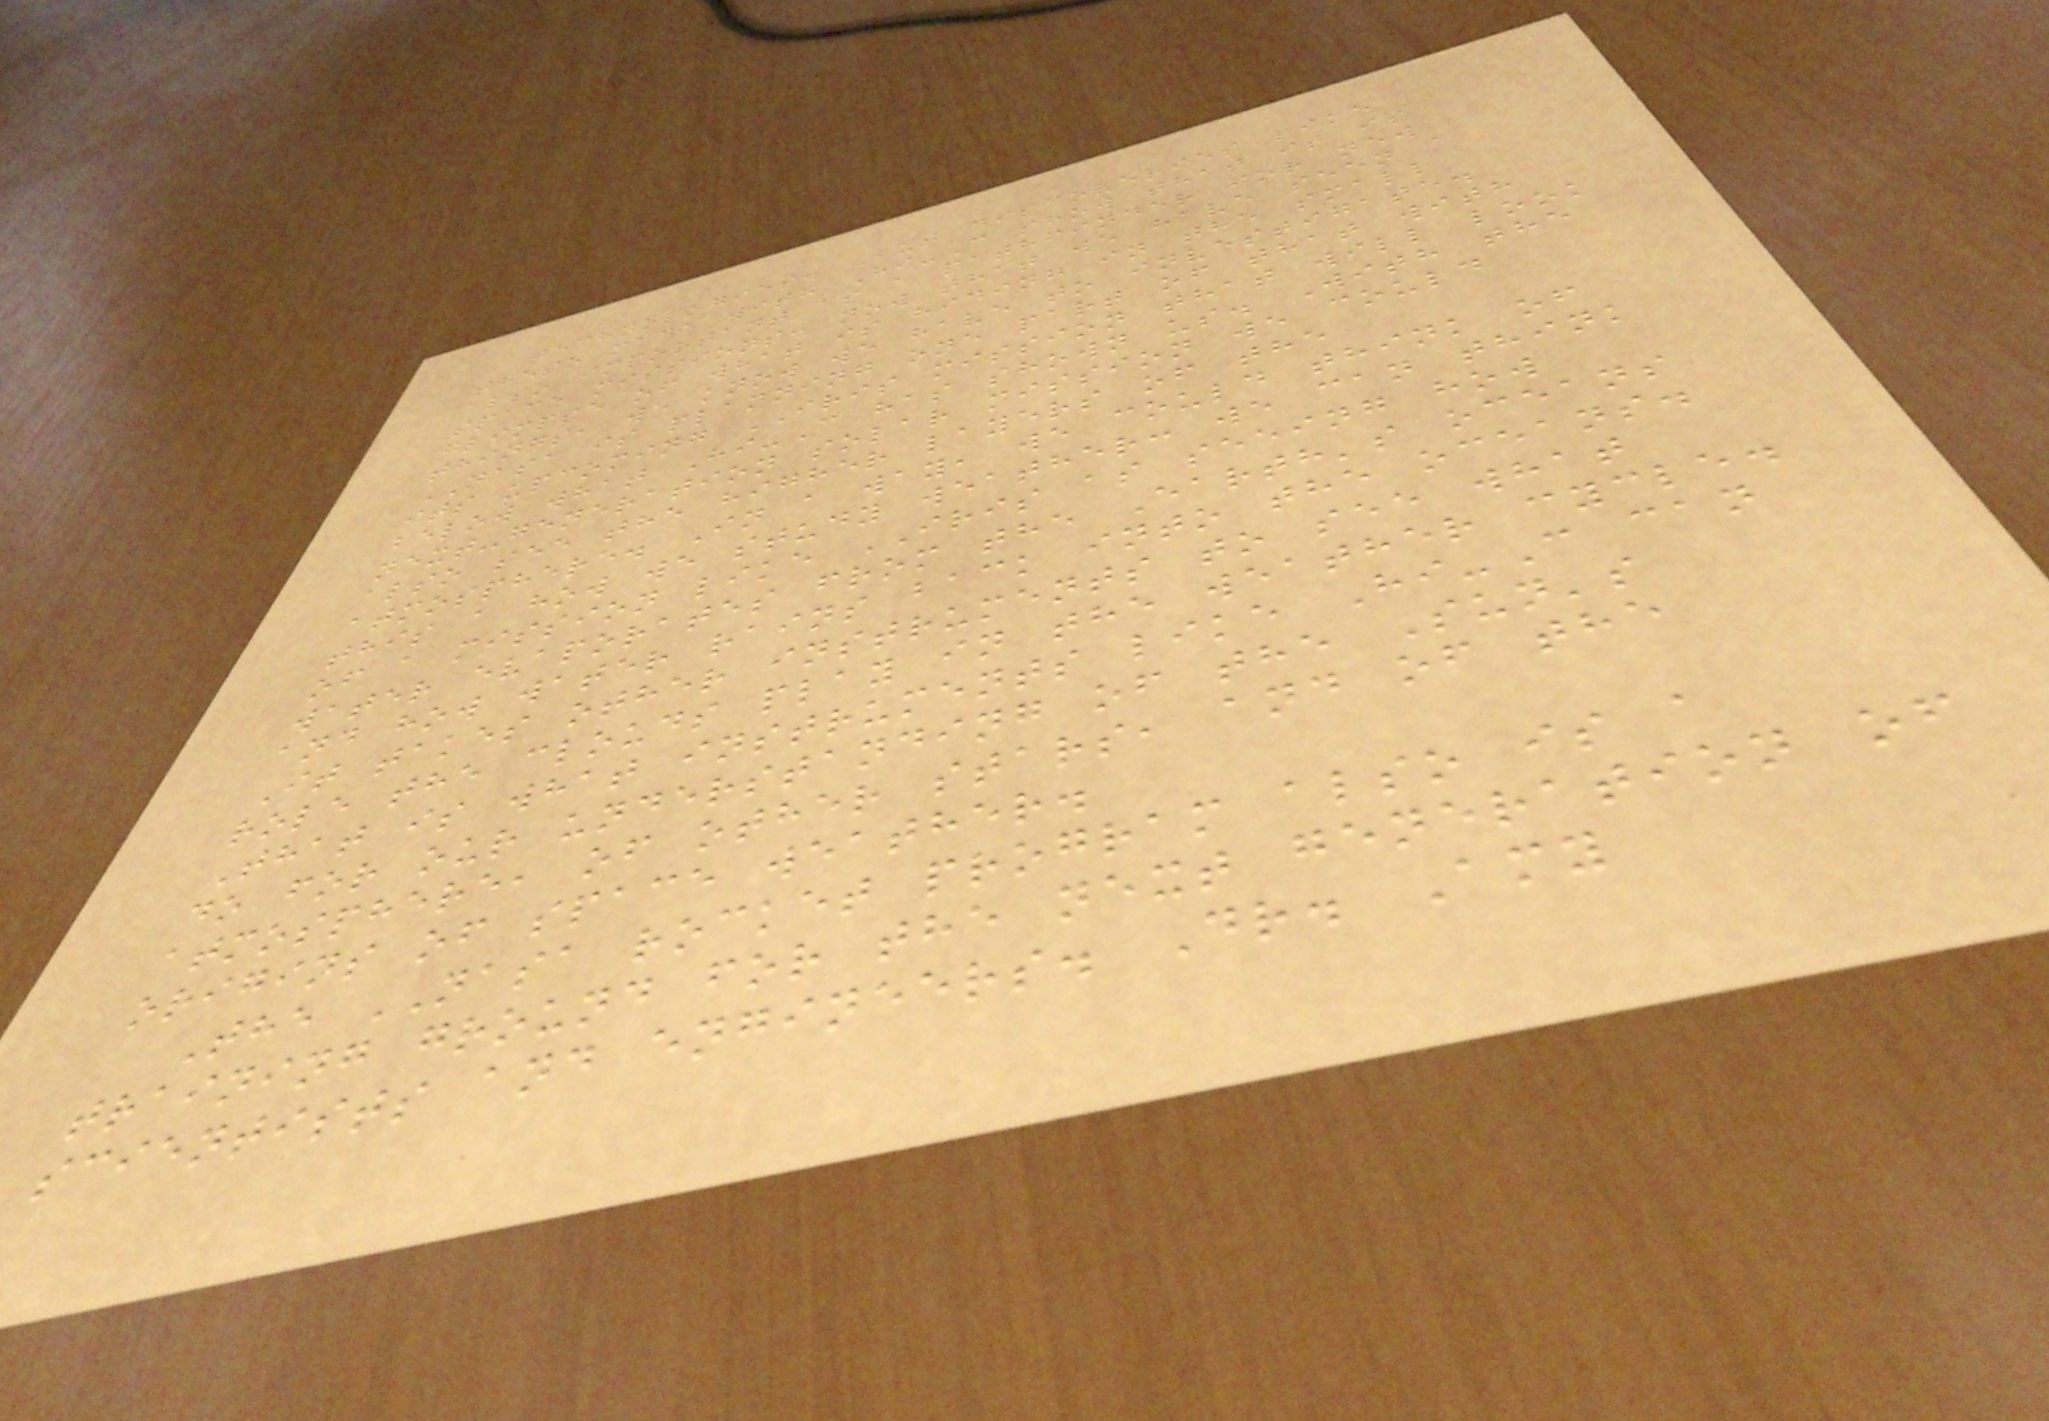technologies. But discoveries like
these made with Hi-C show that it is
also important as a pathfinder for new
space missions: now that we have seen a
glimpse of what is hiding in the small
things, we know we have to investigate.
NASA is planning one part of that with
its upcoming IRIS mission that will look
below what Hi-C has shown us. With the
next-generation solar mission we could
also see the higher layers of the
atmosphere. In a way, we could think of
this a how we study weather: we can think
of a mission like IRIS as seeing how
water evaporates from the Earth's oceans
and how water rains back into the oceans.
It takes other instruments to see what
role the clouds play in the weather cycle.
That is what instruments like Hi-C can
do for our understanding of the Sun's
atmosphere, of other stars, and of the
origins of space weather.
The NASA rocket program also is a
training ground for the next generation of
scientists and engineers. Dr. Amy
